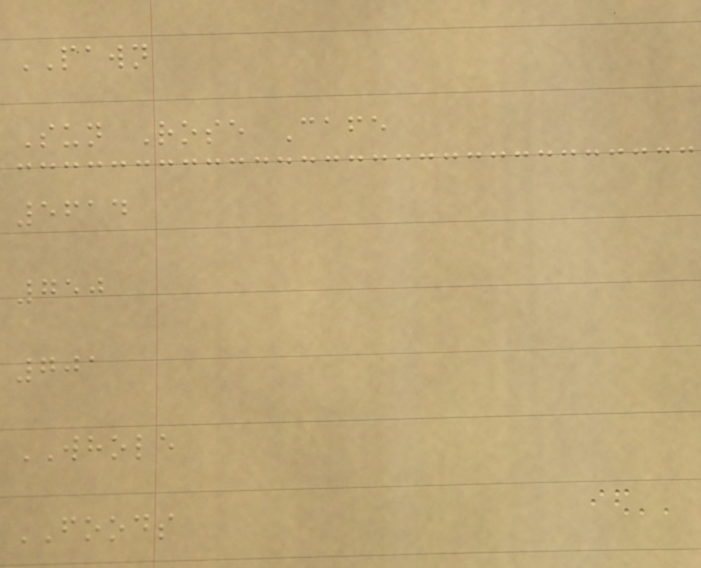PAWN
Sun Rose Cafe
5614
750
701
WHOLE
FOODS
